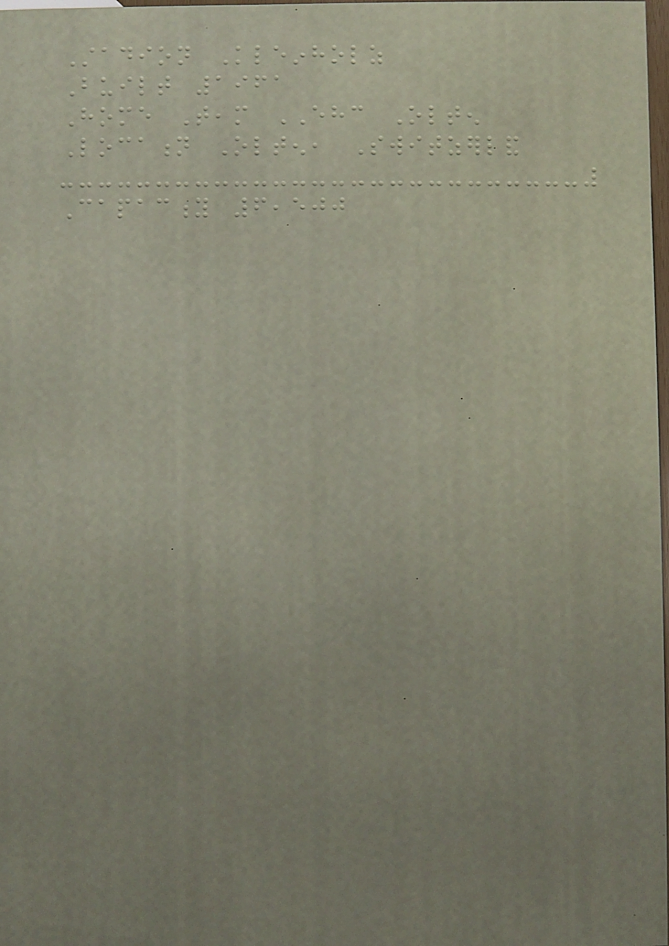Stadion Kleinholz
Built 1961
Home Team EHC Olten
Location Olten, Switzerland
Capacity 6,500
